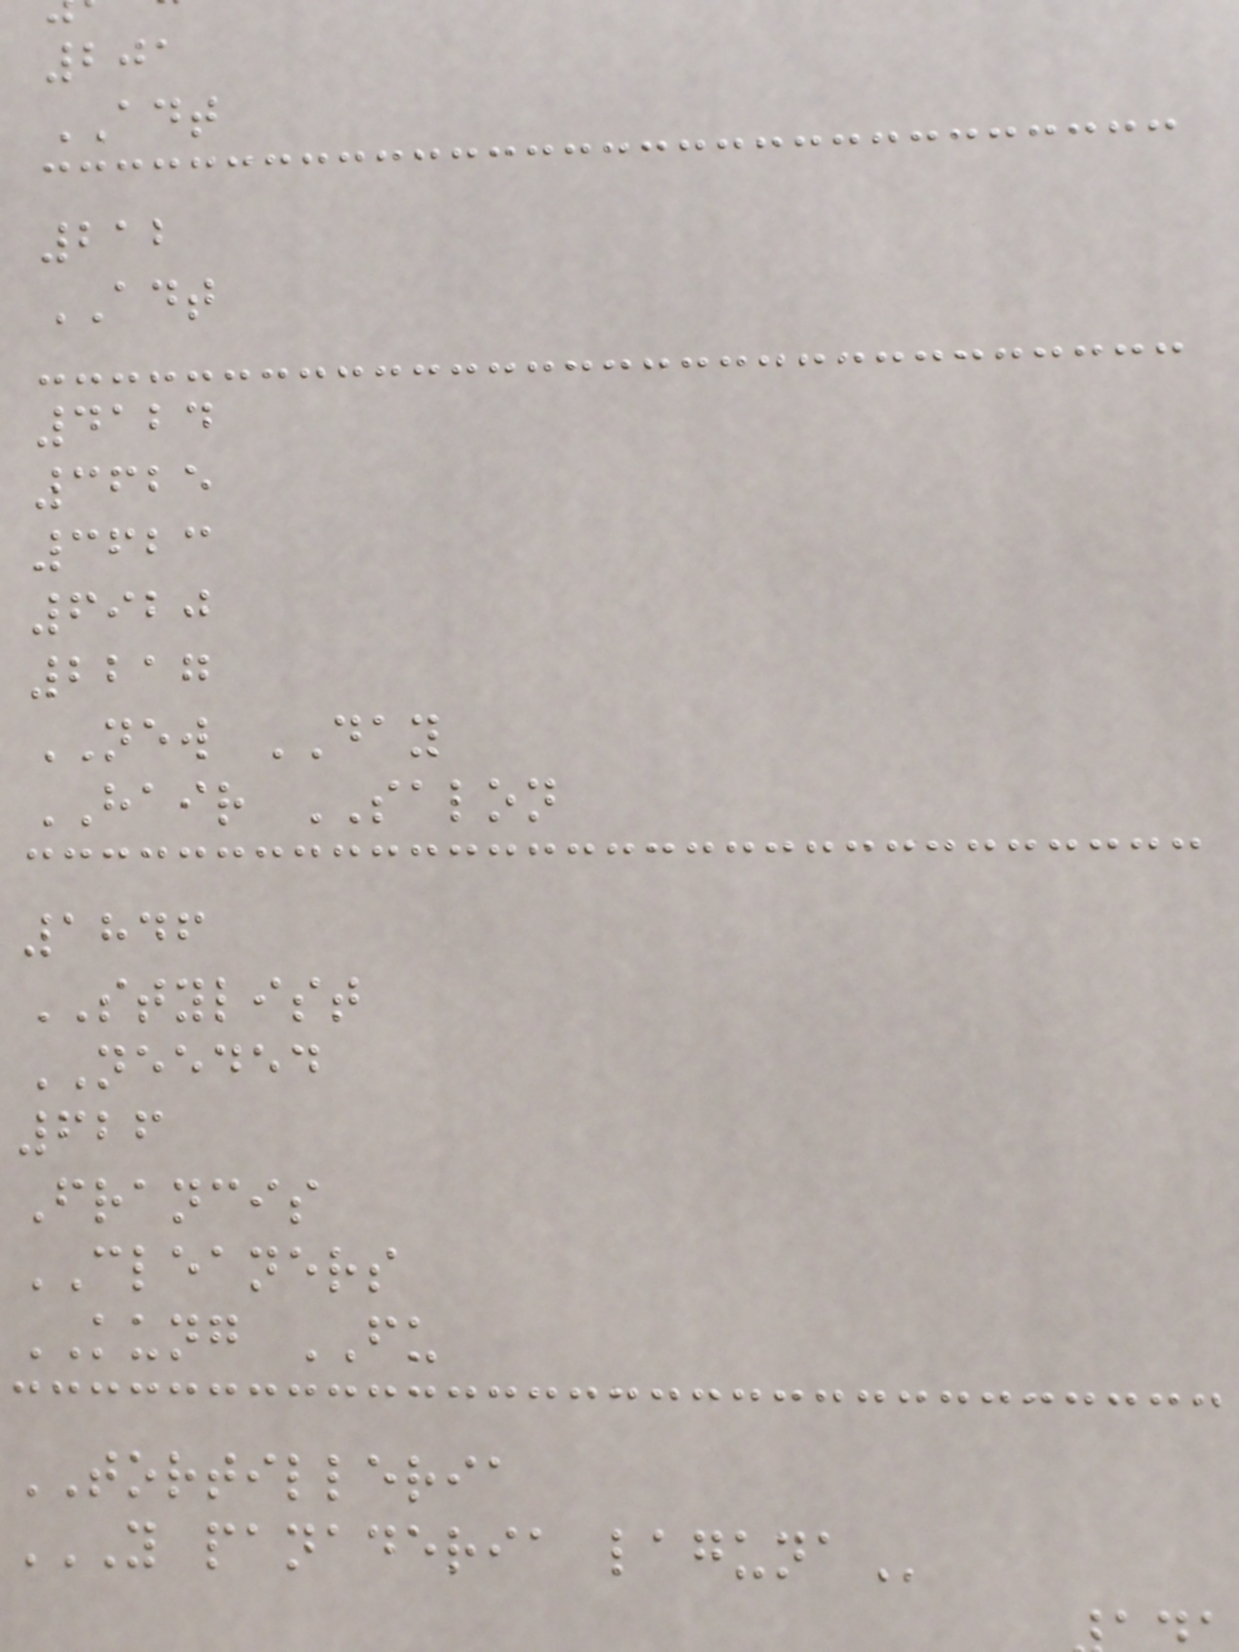201
ADT
212
ADT
4124
3625
3623
6920
2217
NEW DAY
HAIR SALON
1846
STYLIST
NEEDED
626
Francis
CLEANERS
KUNG FU
TORTILLERIA
Y PANADERIA LAGUNA
